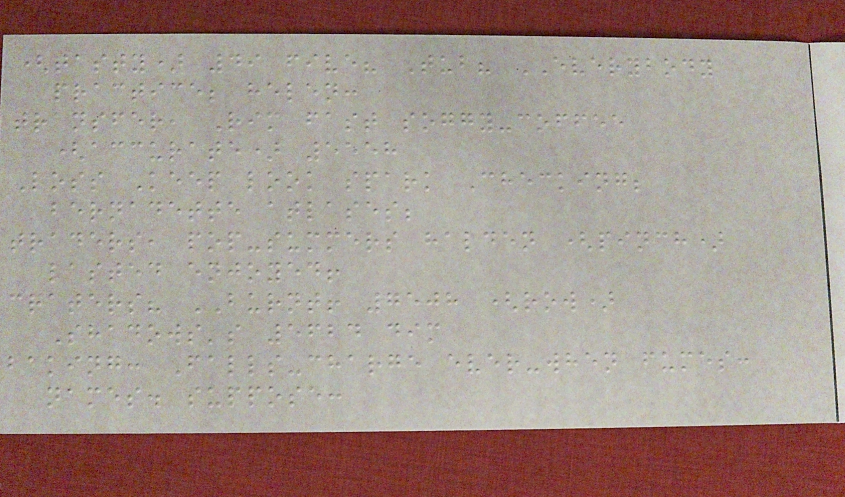(tasty) 49 five? Tub? EVERYBODY
practice; helen:
transfer, Rim fast soggy-coffee
(accurate) 5558
Loss Keep look spark Checking;
bernadette atlases;
traders, pop-summers halden (pinch)
lasted enjoyed!
craters? BURNT! 7508 (row)
Shadows's 5624 dim
baking: Falls-charge ever-when fumes:
names. suppose:
